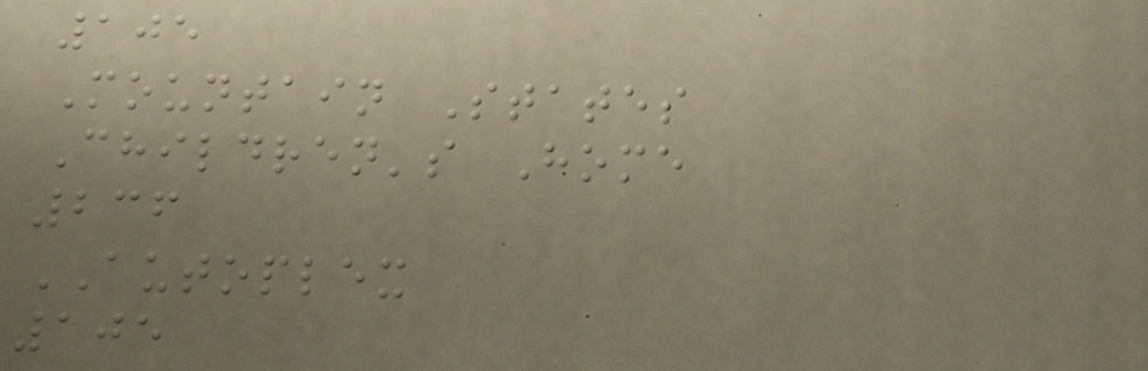105
Mountain States
Children's Home
236
AUTOPLEX
105
